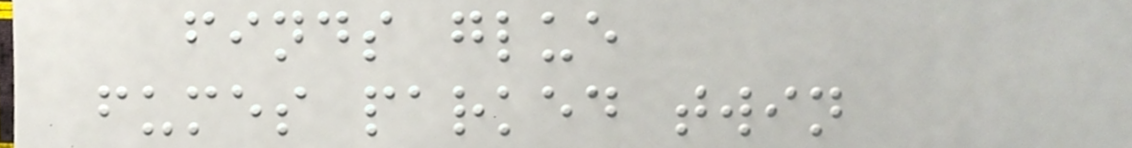finds glue
fumes parked twin
